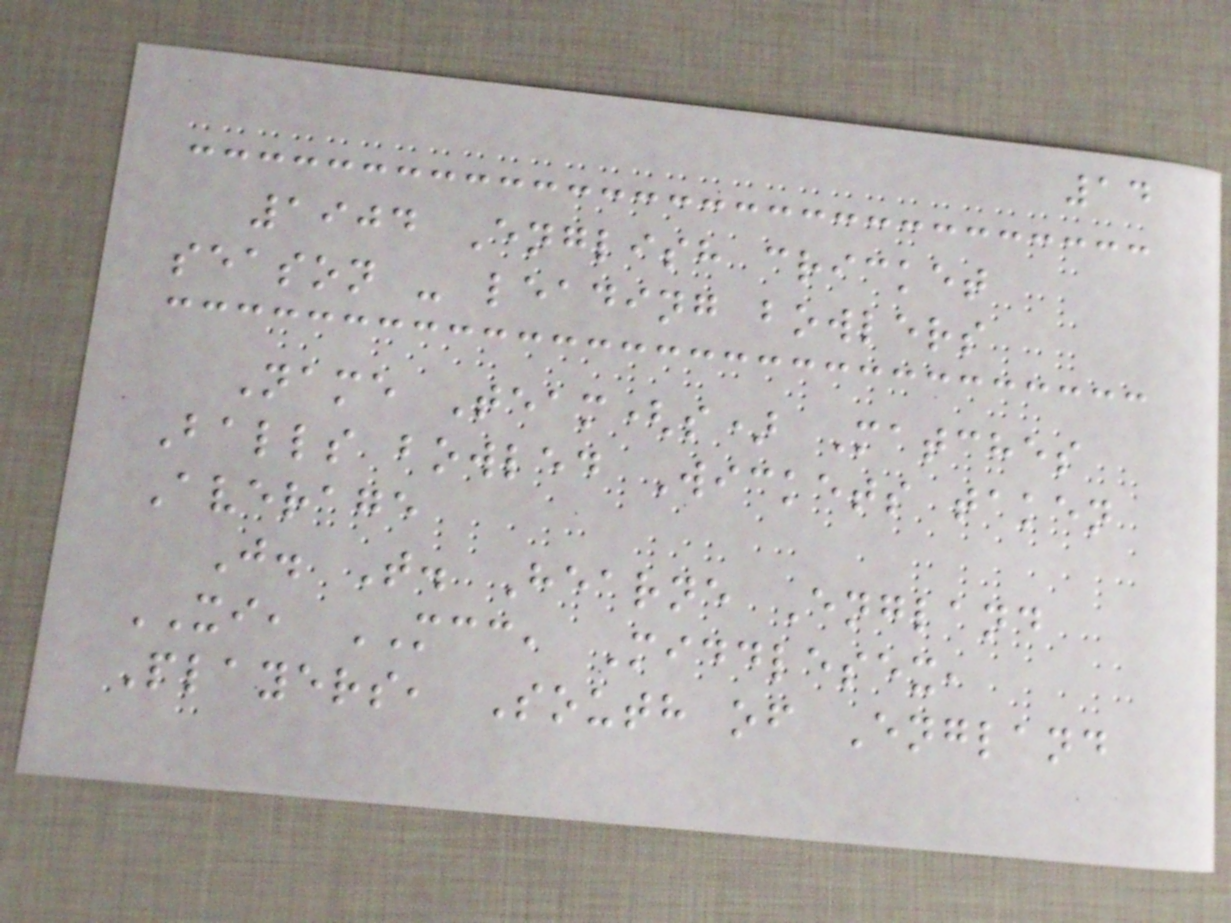14
1904 English cricket
season - leading bowlers
Name Team(s) Matches
Balls bowled Wickets taken
Average
J. T. Hearne England
XI, MCC, Middlesex,
Players, South of England
